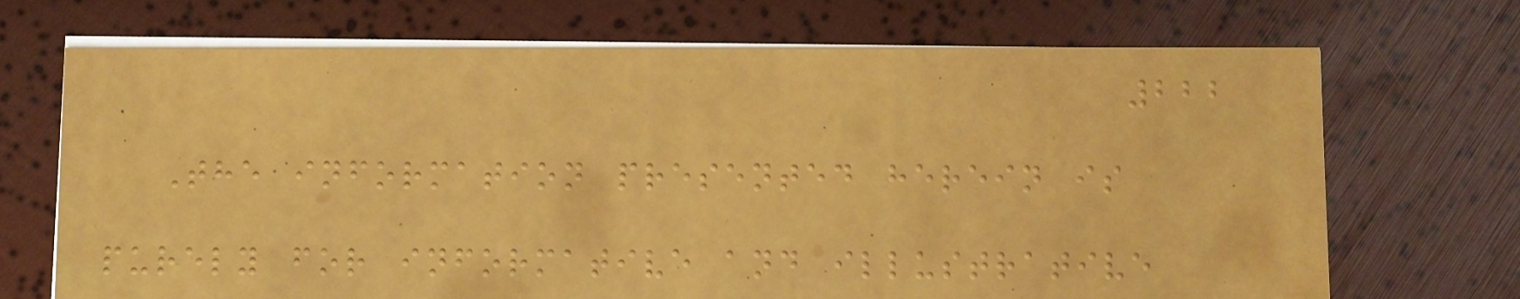222
The information presented herein is
purely for informative and illustrative
